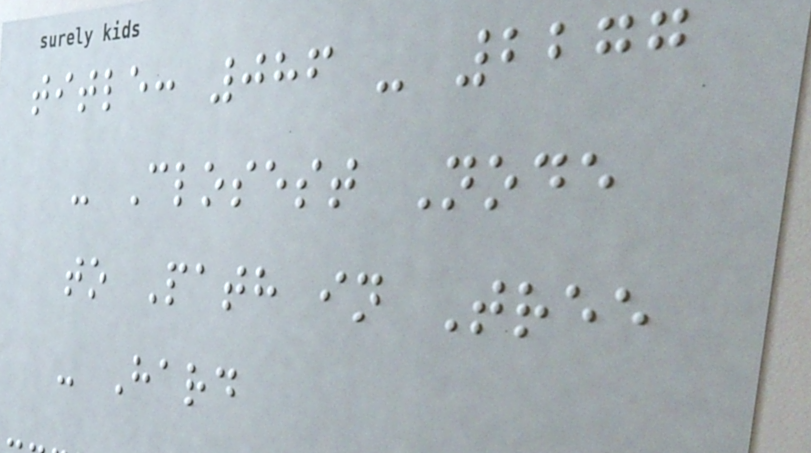title: 086 - 2277
- Closest Node
to Path in Tree
- Hard
